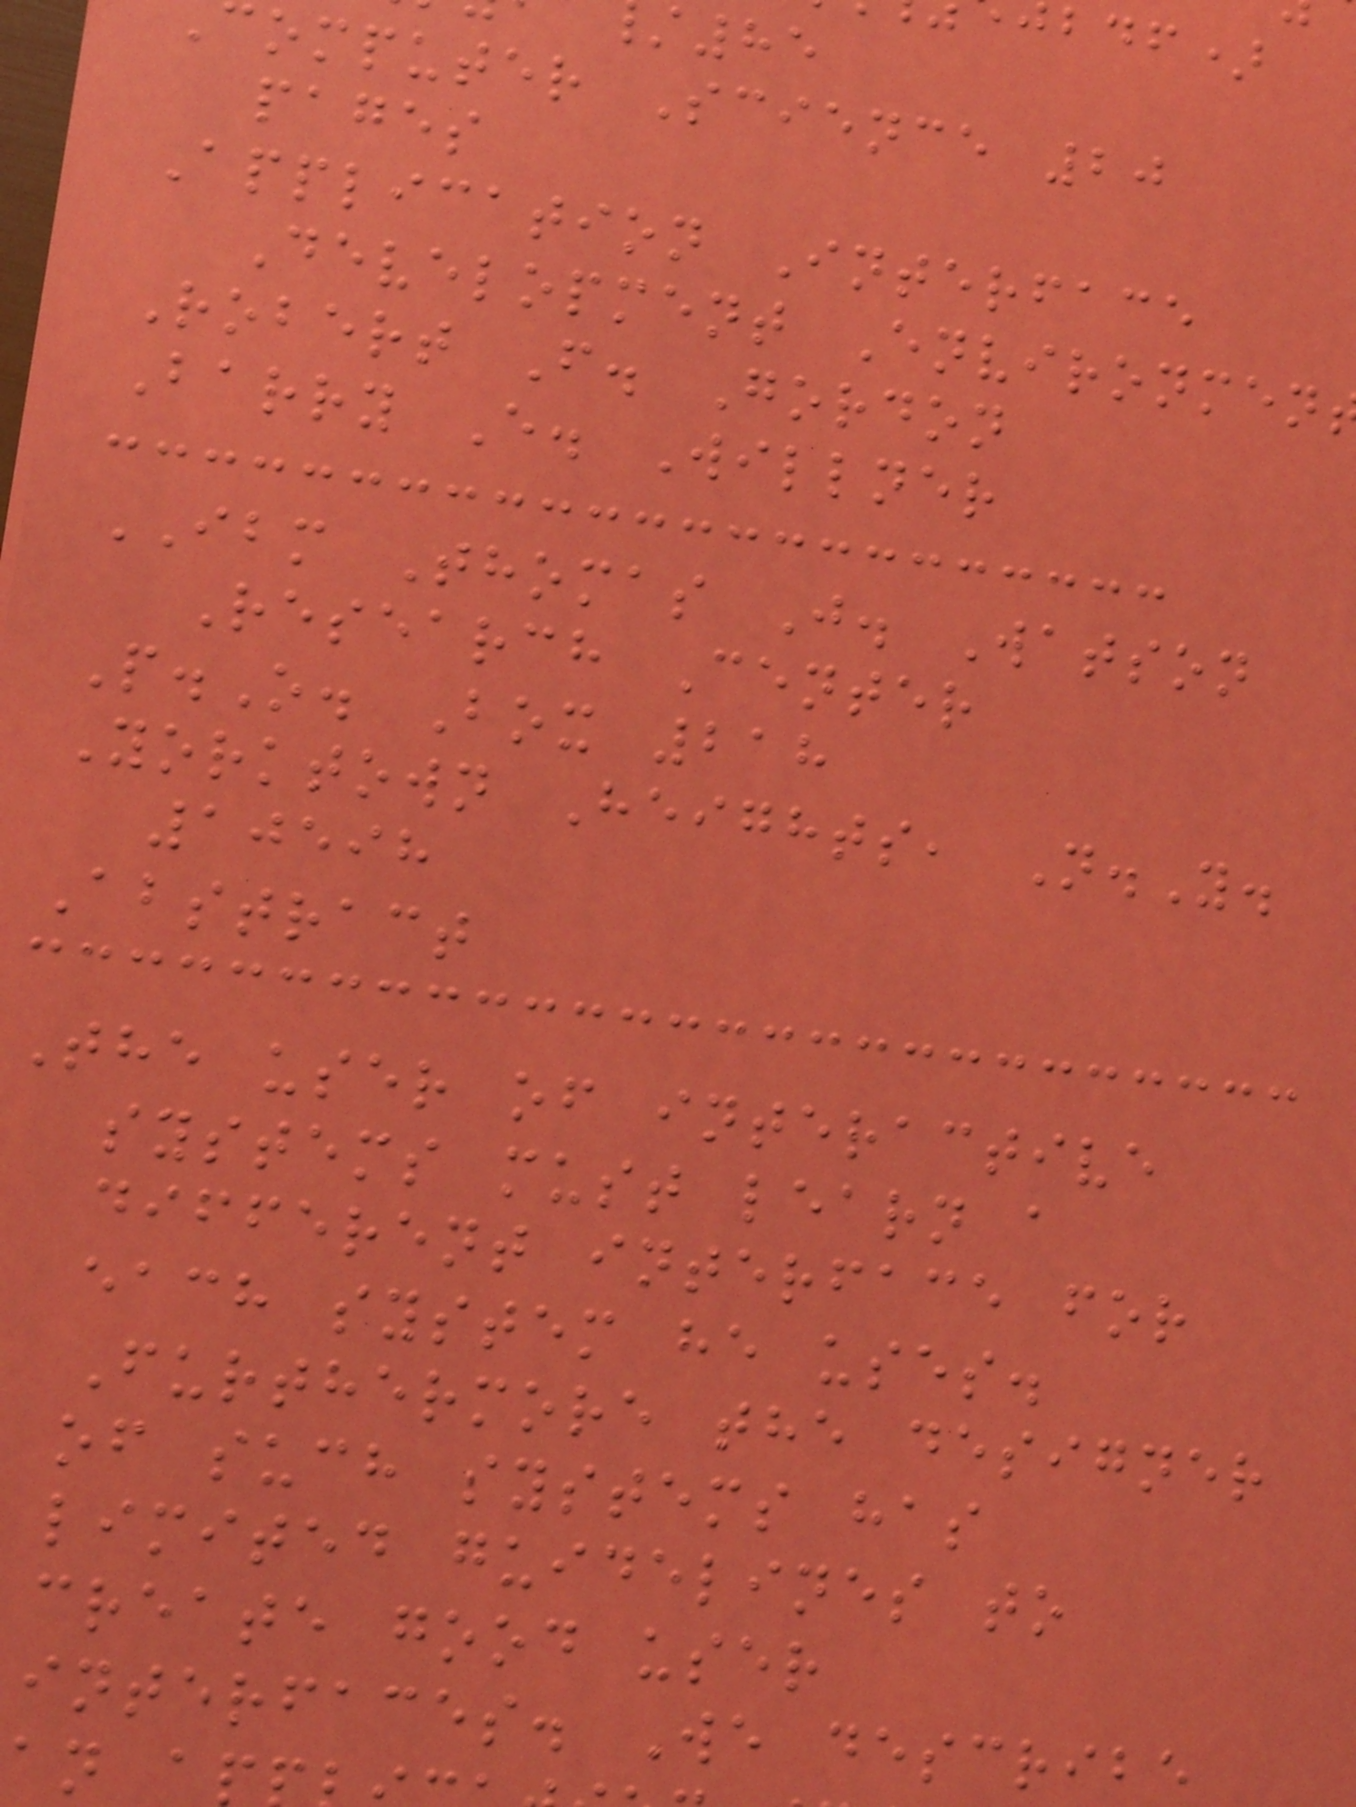omputer Science 20
pages
Application Interface
Development Environmen
Robert F. Gordon
Barry E. Willner
IBM Thomas J. Watson
Research Center
P.O. Box 218
Yorktown Heights, N.Y.
10598
Abstract
The user of interactive
systems must learn a
different interface for
each system he uses.
Furthermore the designer
of such systems has
limited guidelines to
create good user
interfaces. We describe
